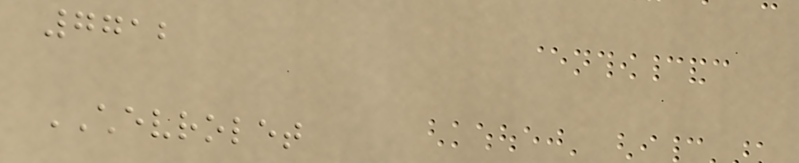7712
CHEVROLET
